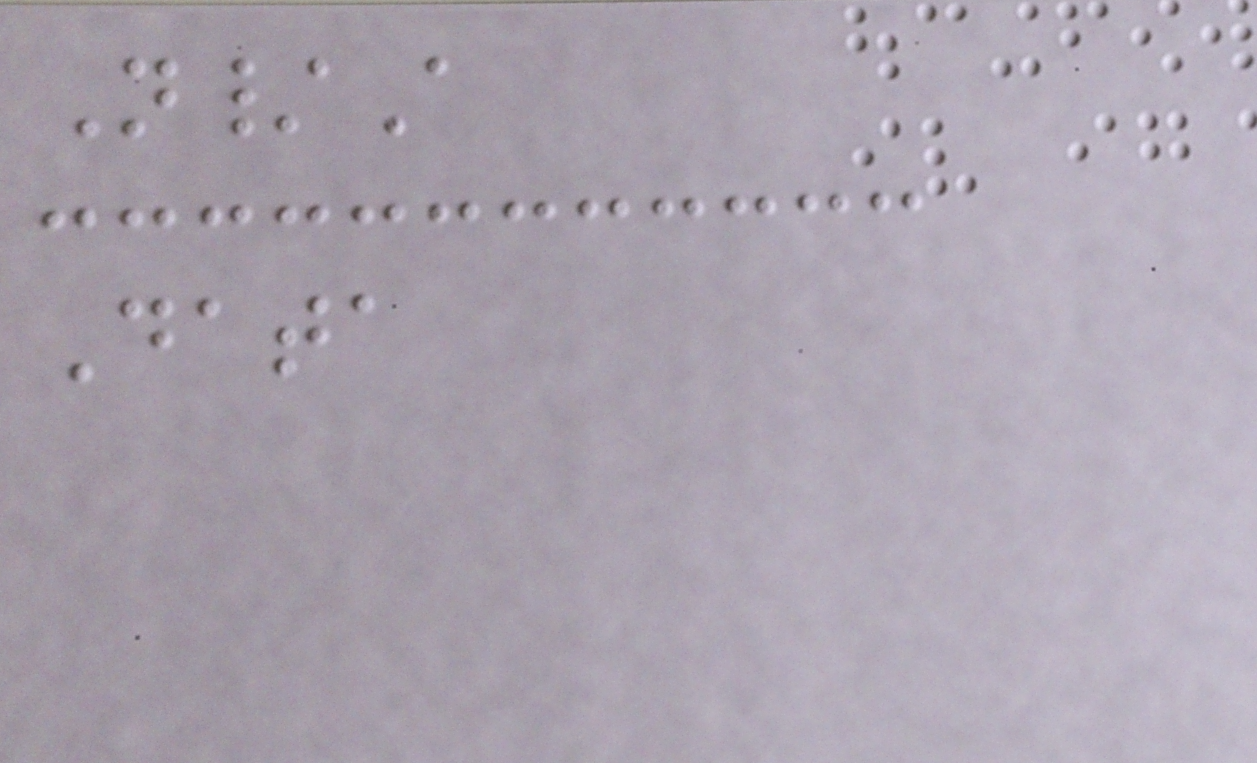N/A
Data
